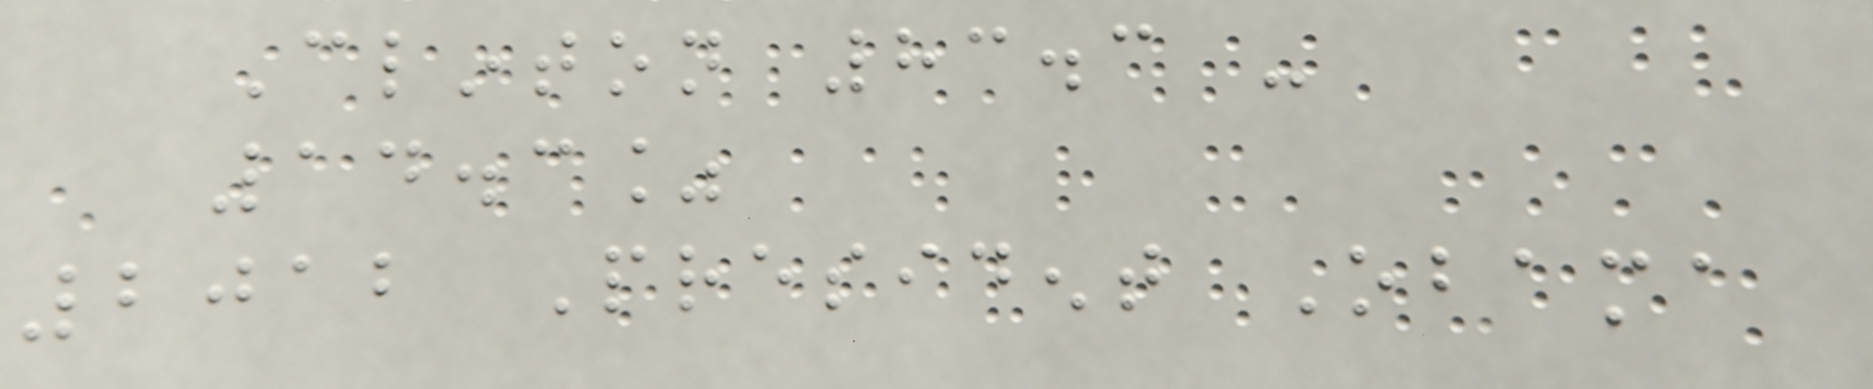Clinton 83.3 -
14.3%
2012 President Obama
